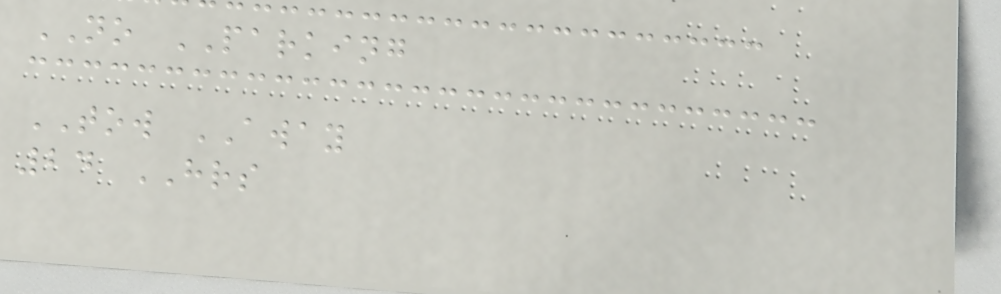NO PARKING
TOW AWAY
24 HRS
